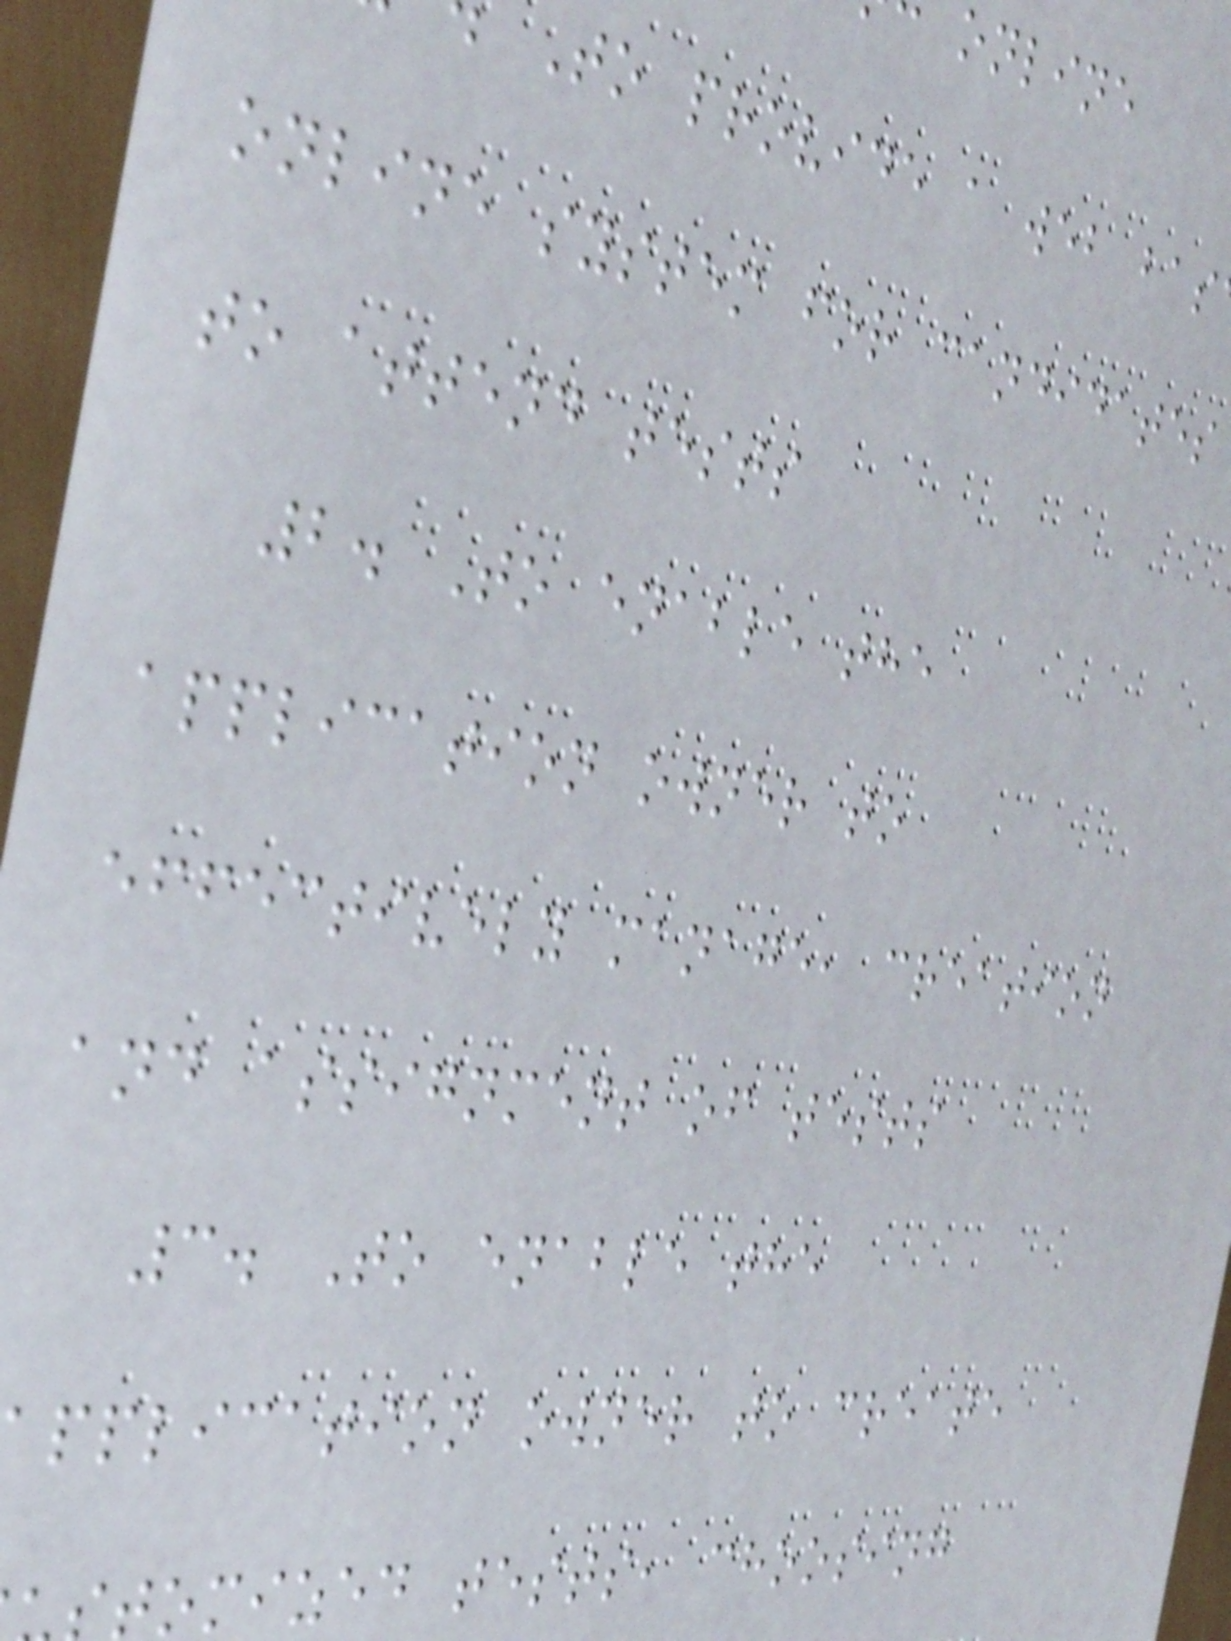online
To provide a web bas
online system for candidates
to attend tests
2. To enable the
application owner to
effectively manage, creation
and assignment of tests
3. To enable the
pplication owner to create
tomized tests, choosing
